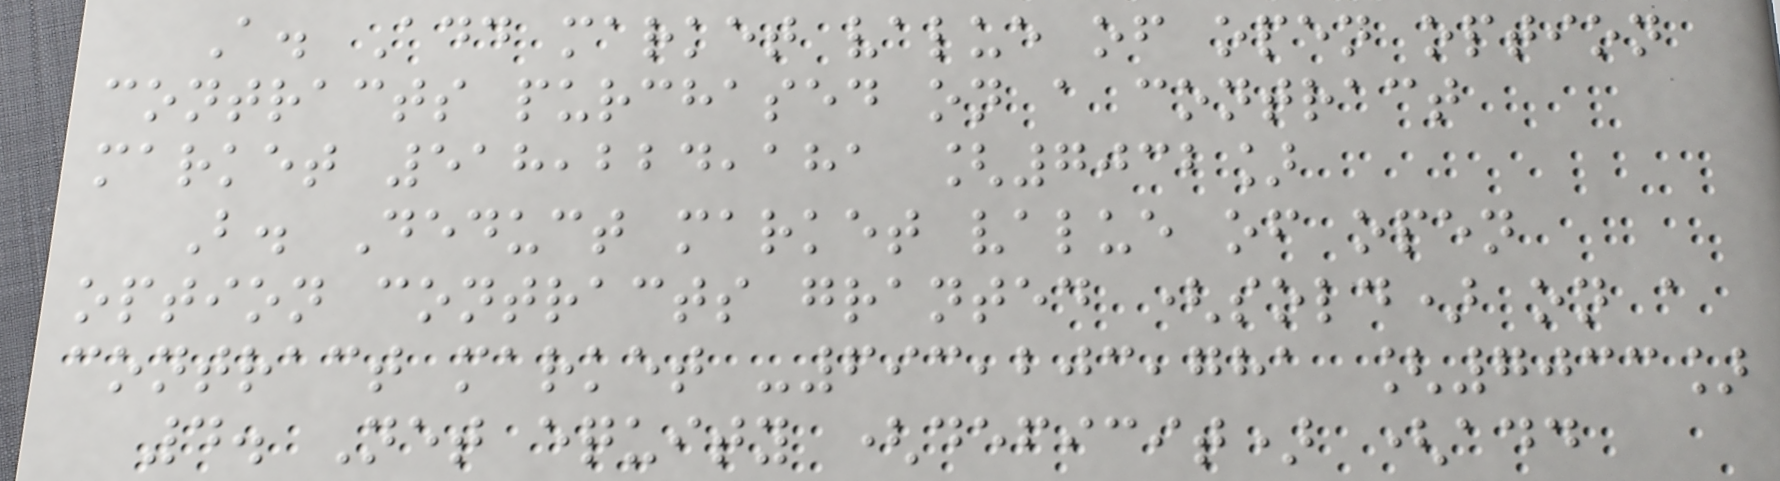A. Add market value of open option
contracts purchased on a contract
market 518,224,181 [7032]
B. Deduct market value of open
option contracts granted (sold) on a
contract market -693,203,781 [7033]
4. Net equity (deficit) (add
